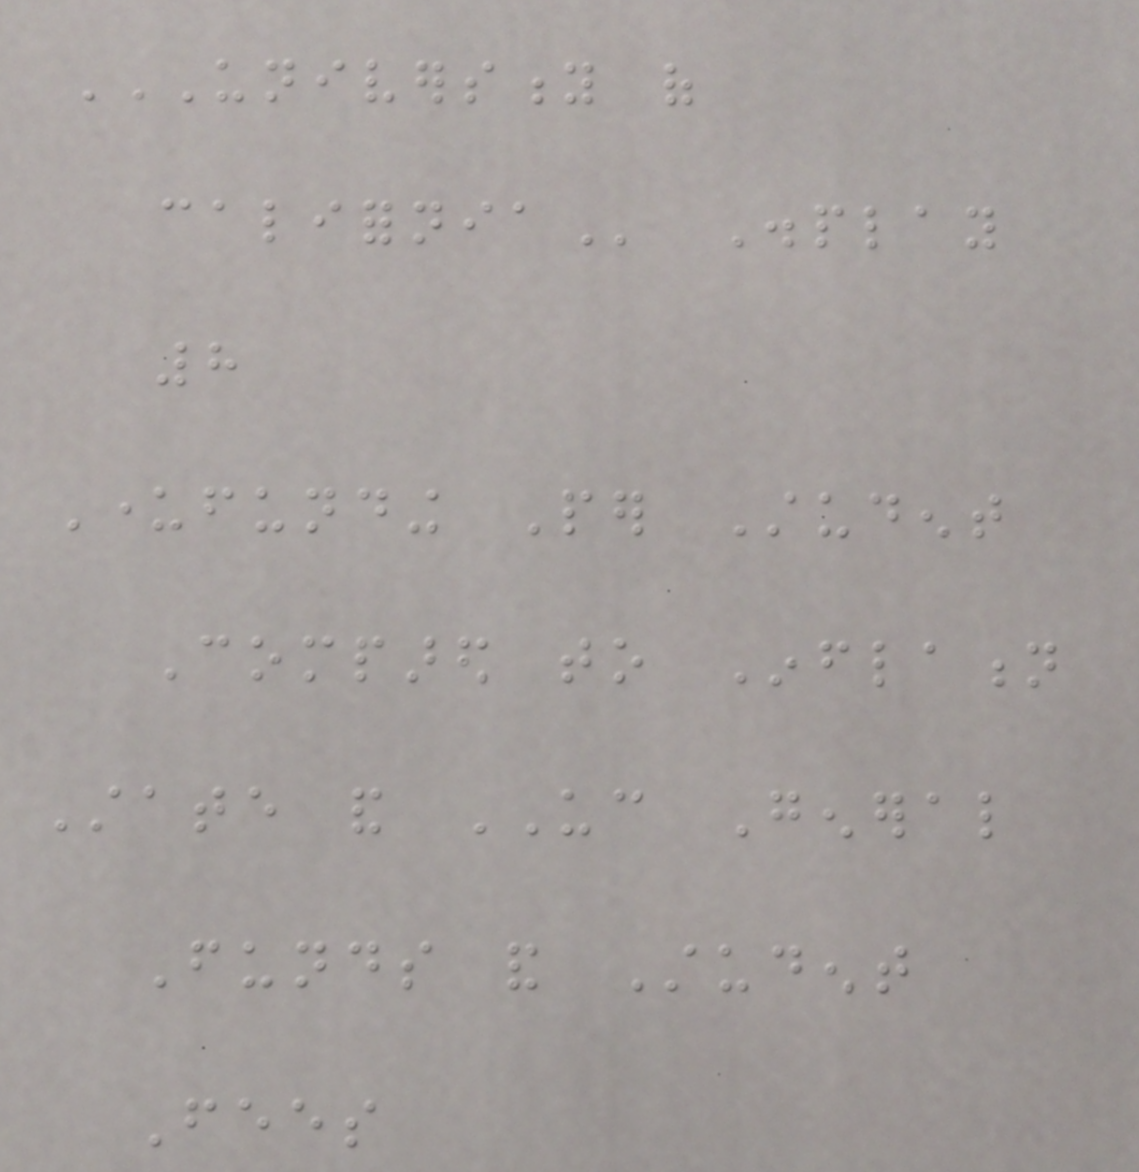UNIVERSITY OF
CALIFORNIA Display
8
Underfunding Per Student
Compared to Inflation
State and UC General
Funds and Student
Fees
